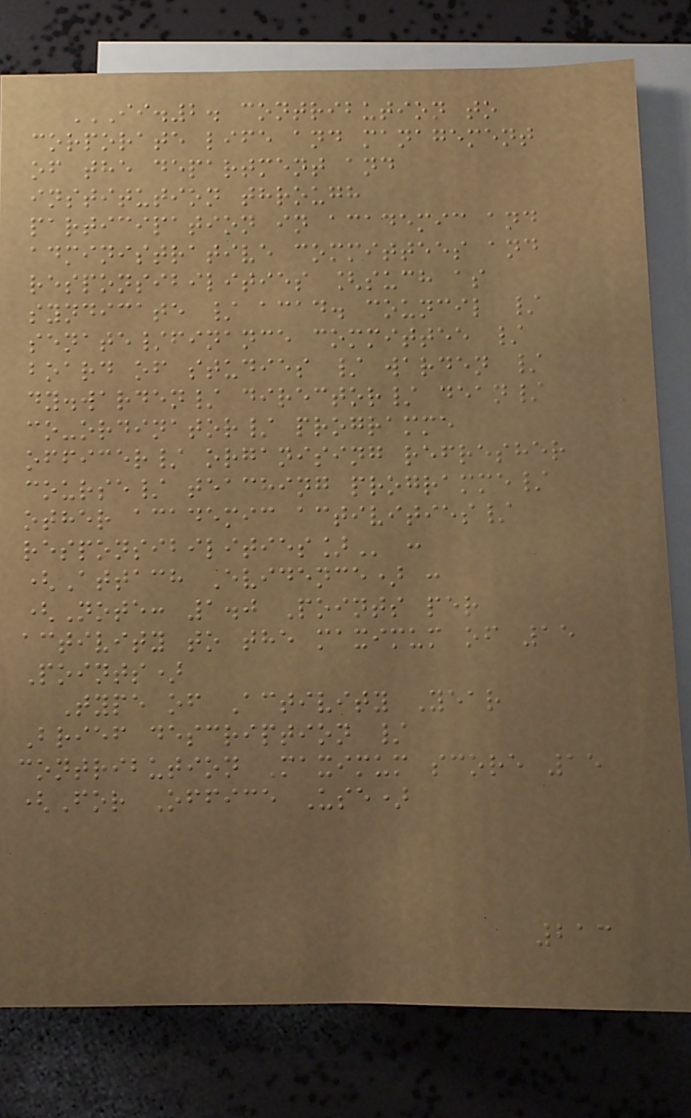II.2. CONTRIBUTION TO
CORPORATE LIFE AND MANAGEMENT
OF THE DEPARTMENT AND
INSTITUTION THROUGH
PARTICIPATION IN ACADEMIC AND
ADMINISTRATIVE COMMITTEES AND
RESPONSIBILITIES [SUCH AS
SYNDICATE / ACAD. COUNCIL /
SENATE/FINANCE COMMITTEE /
BOARD OF STUDIES / WARDEN /
DY.WARDEN/ DIRECTOR/ DEAN/
CO-ORDINATOR/ PROGRAMME
OFFICER/ ORGANISING REFRESHER
COURSE/ TEACHING PROGRAMME/
OTHER ACADEMIC ACTIVITIES/
RESPONSIBILITIES] :
(Attach Evidence) :
(Note: 1.0 Points per
activity to the maximum of 15
Points)
Type of Activity Year
Brief description /
contribution Maximum score 15
(For Office Use)
213
